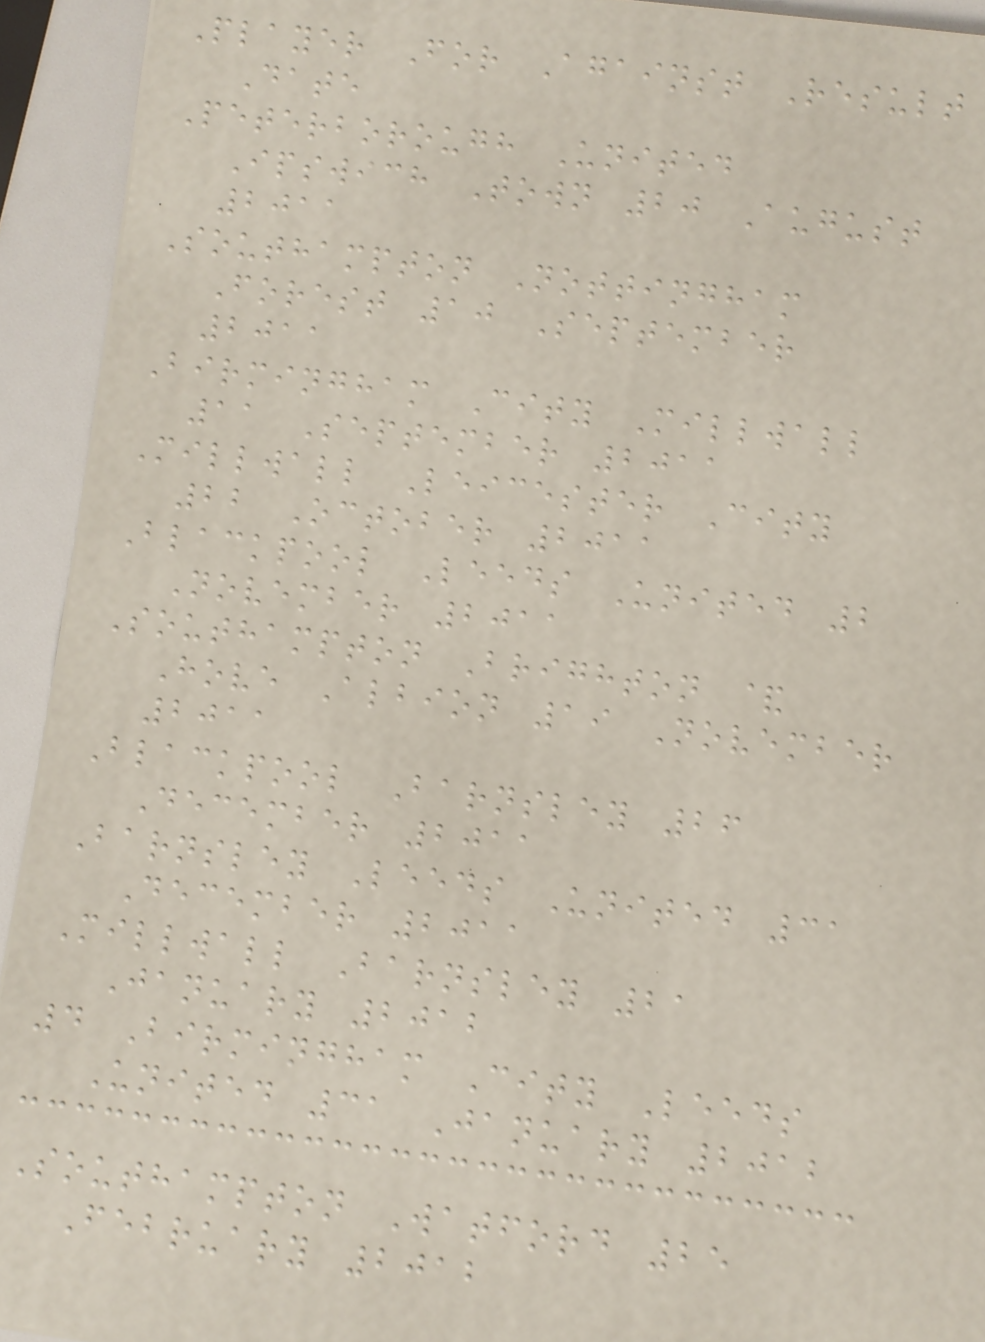Player For Against Result
Date
Peterborough United
Ipswich Town 20 August
2011
Southampton Nottingham
Forest 10 September
2011
Birmingham City Millwall
11 September 2011
Millwall Leicester City
22 October 2011
Blackpool Leeds United 2
November 2011
Southampton Brighton &
Hove Albion 19 November
2011
Blackpool Barnsley 26
December 2011
Barnsley Leeds United 31
December 2011
Millwall Barnsley 21
January 2012
4 Birmingham City Leeds
United 31 January 2012
Southampton Watford 25
February 2012
